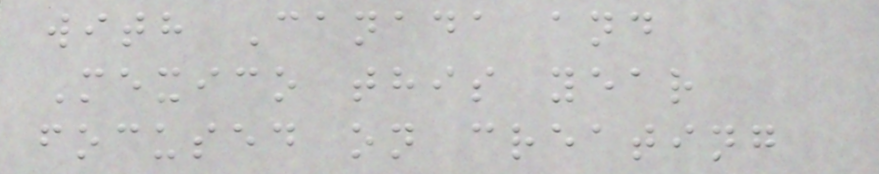with Canada and
Mexico this year
focused on creating
